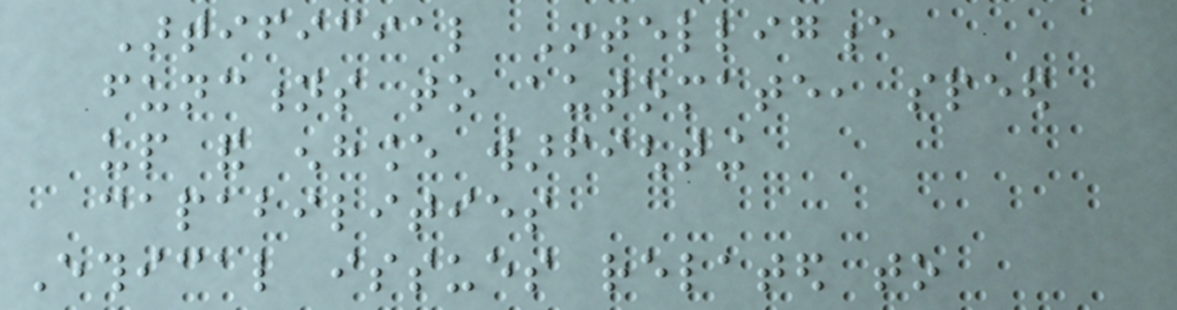Artificial Intelligence
functions to automate, speed
up and enhance warfighting
capabilities
Ethical issues related to
